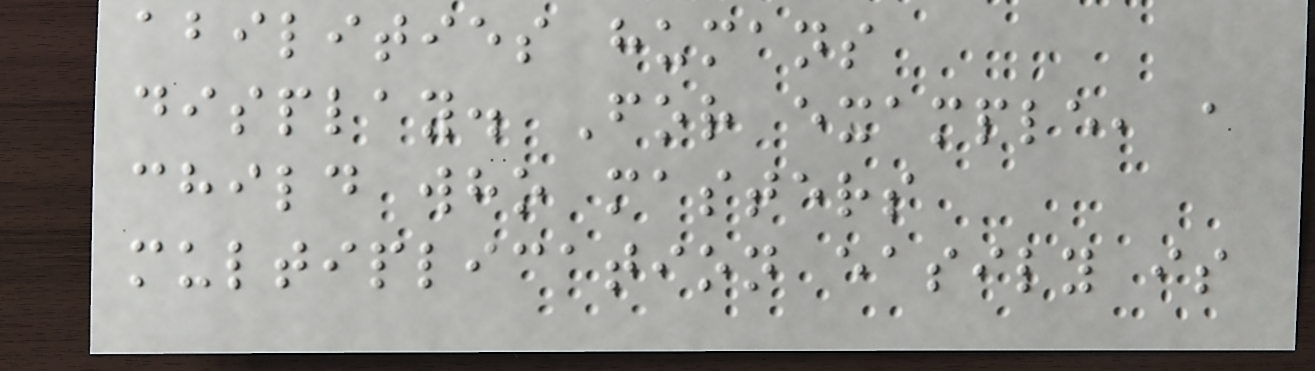abilities humans
display. For example, a
child who masters
multiplication easily is
